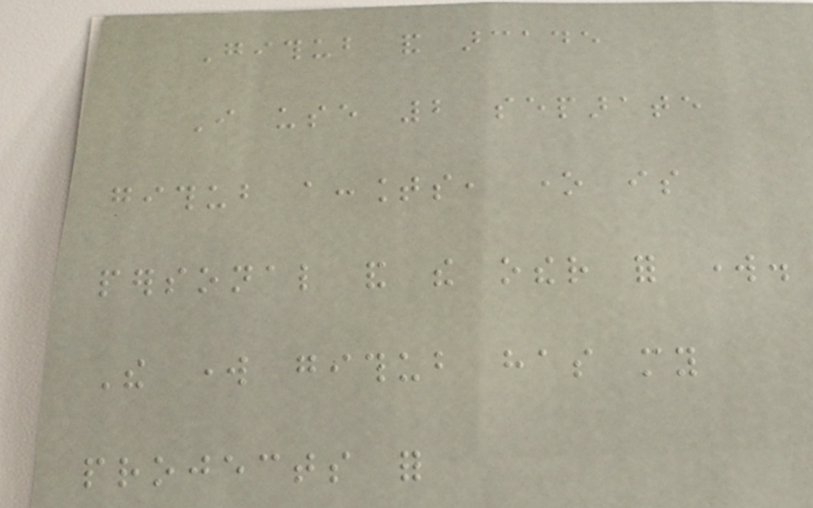Github and arcade
I use 2 separate
github accounts, one is
personal and the other for work.
The work github has my
projects for
